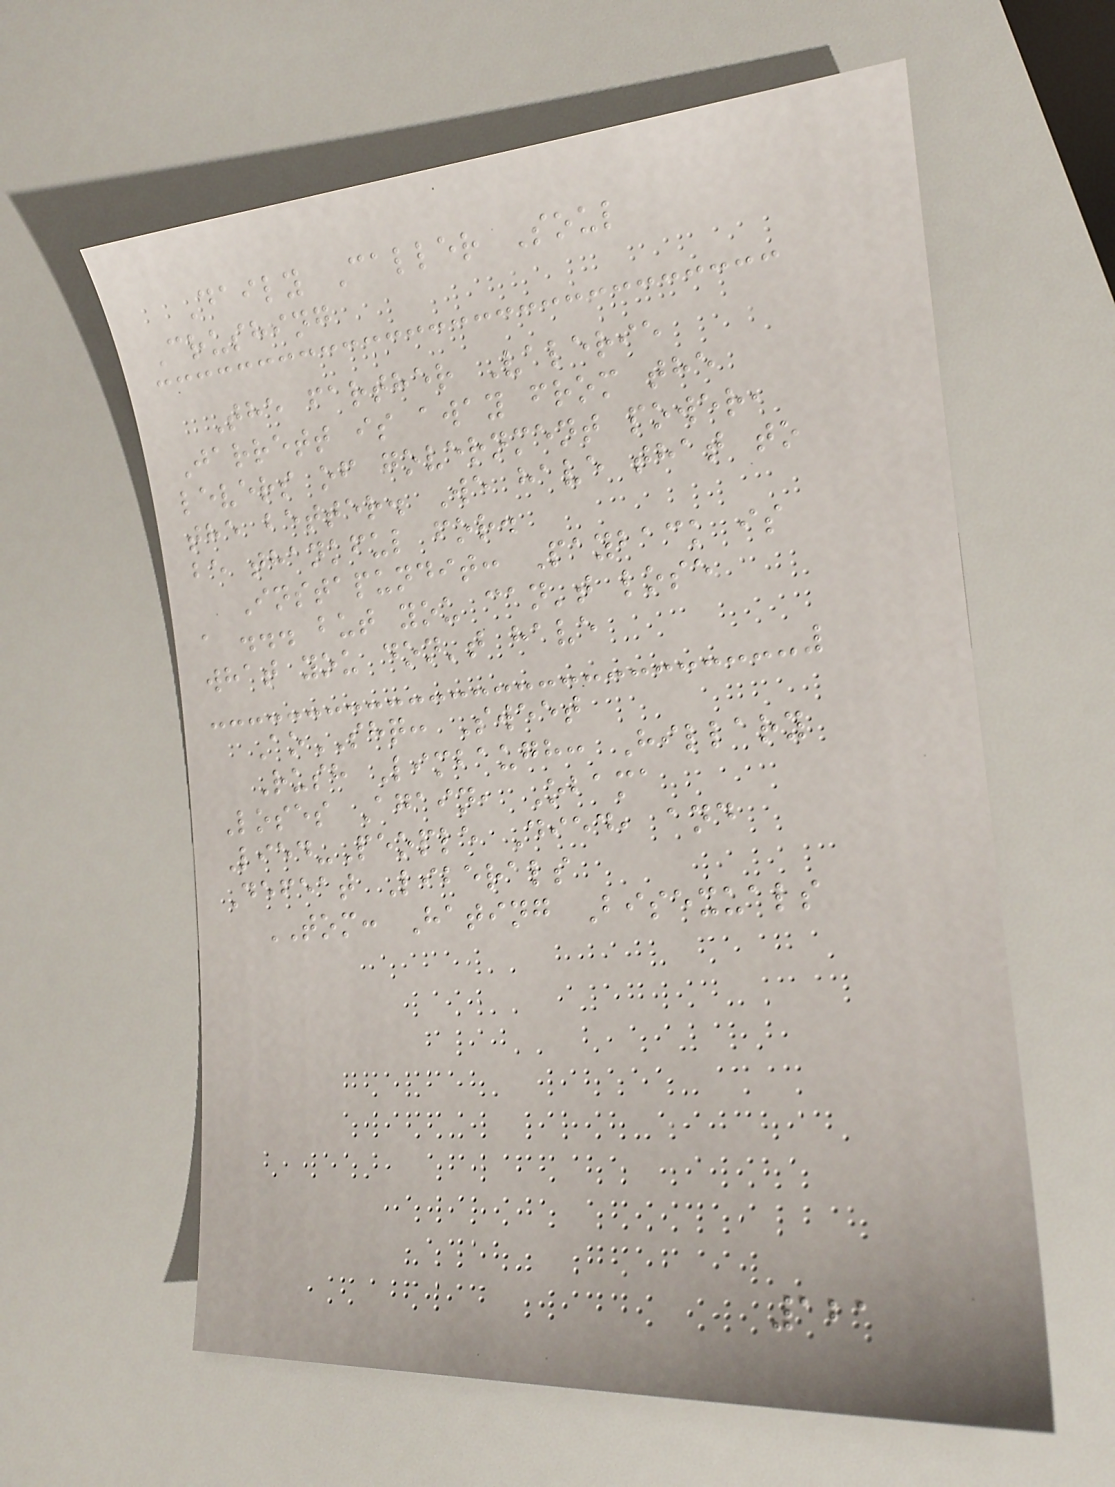Daily Caller Soul
Crushing
The farther Valerie
Jarrett is away from the
levers of government power,
the better. We have that to
be thankful for.
Instapundit: Payback is
a ... but you can't lose
what you don't have
AoSHQ: Sweet
Rush Limbaugh: Hillary
Loses Again, Obama
Lied-People Died, and
Defeat Liberals
TOM: Hating Bisexuals
121
